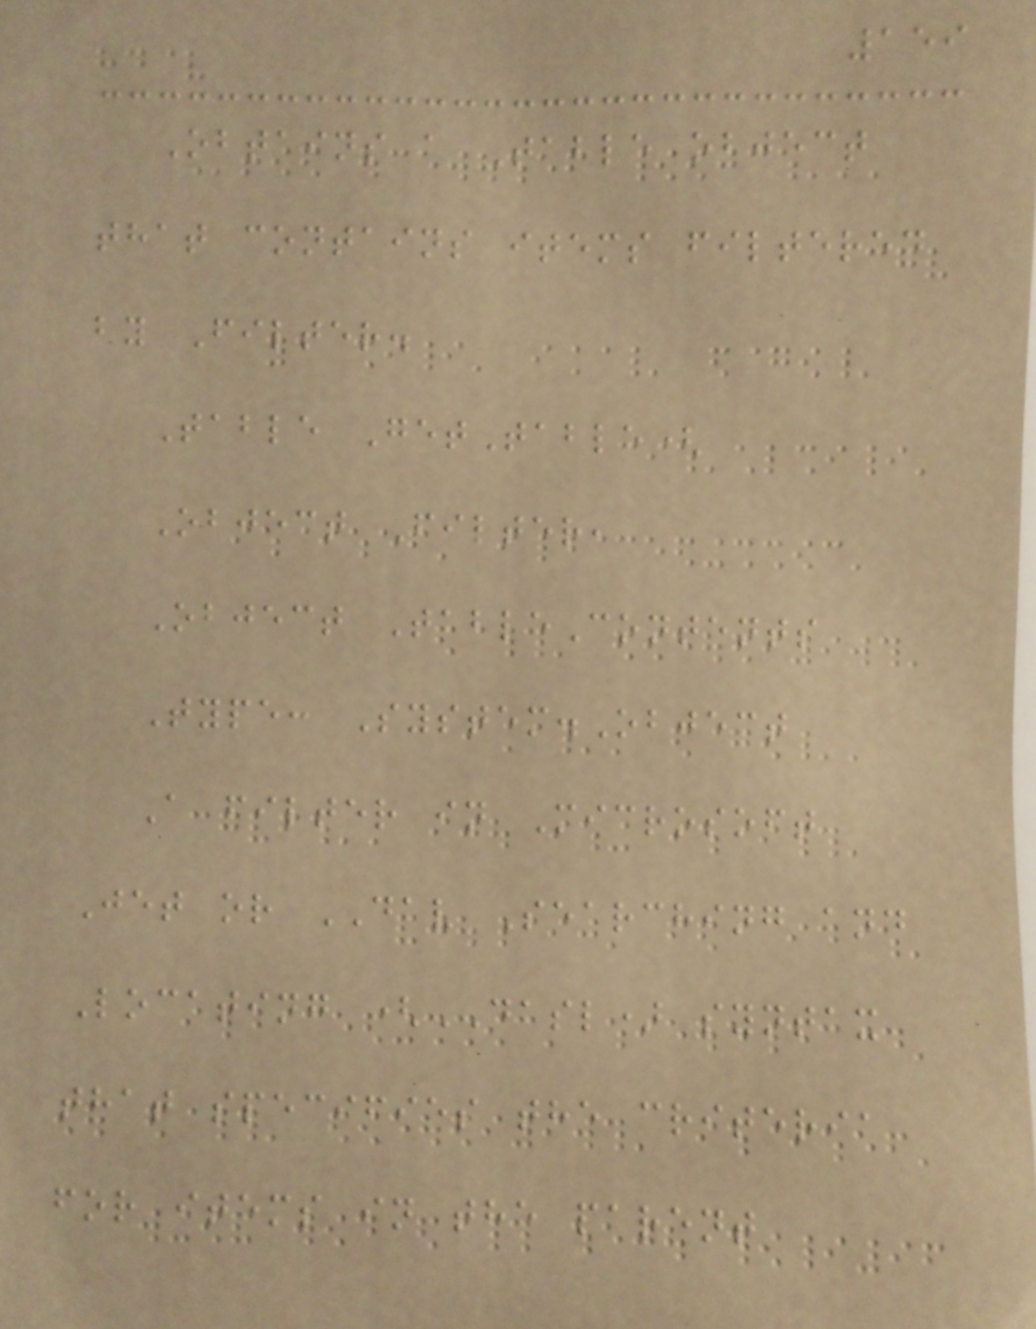159
Obtains a Table object
that contains items filtered
by Filter.
Table GetTable(
Object Filter,
Object TableContents
Type: System.Object
A filter in Microsoft
Jet or DAV Searching and
Locating (DASL) syntax
that specifies the criteria
for items in the parent
